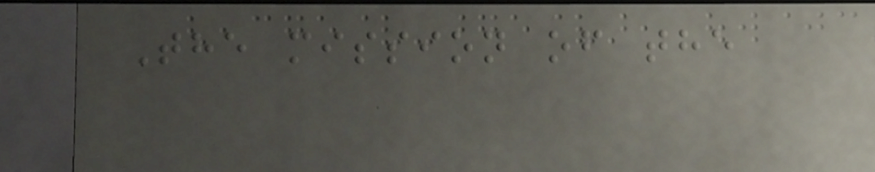The mission of the
